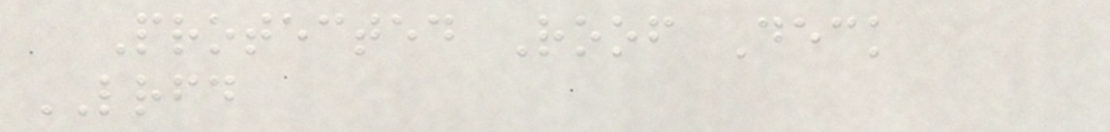Protected Roof Deck
LRFD
